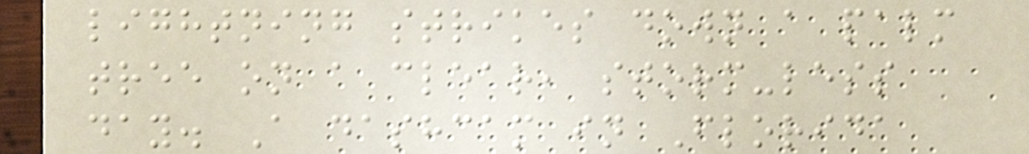lightning strikes down a palm
tree on a clear, storm-less
day. A dashcam in Florida
